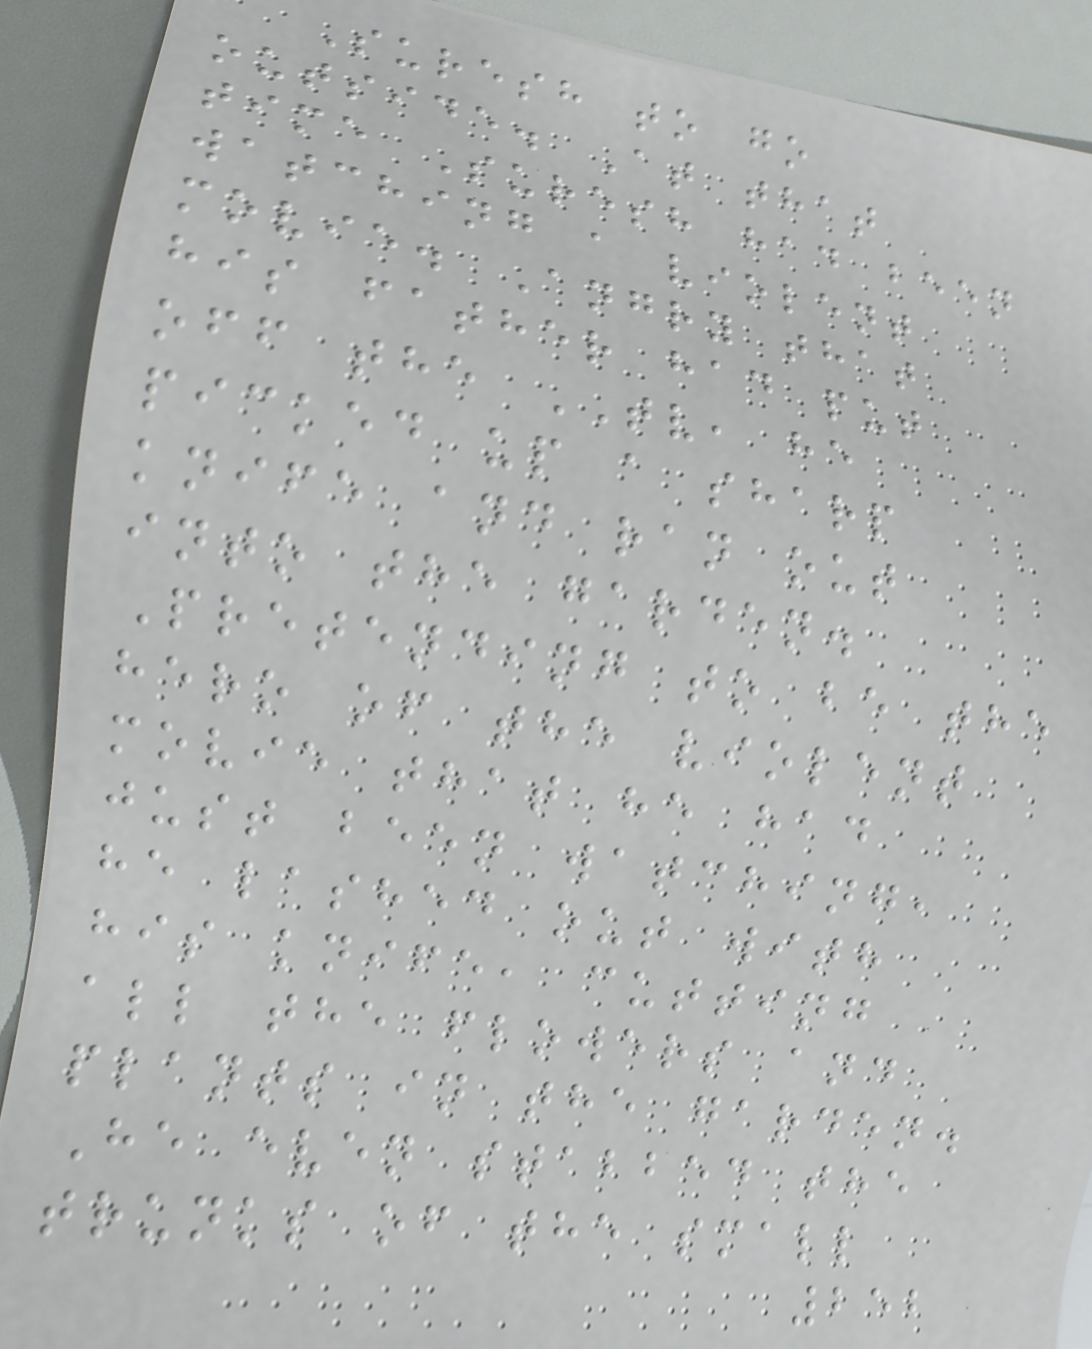Suresh to go
outside. At that
time Suresh had been
watching a violent
movie. Angry that
his father had put
off the TV, he
picked up a sharp
knife and ran out
into the garden.
Pretending to be the
hero of the violent
movie that he had
just been watching,
he lashed out with
his knife, cutting
all the flowers and
plants in the garden.
He even stabbed the
trunks of the small
252
